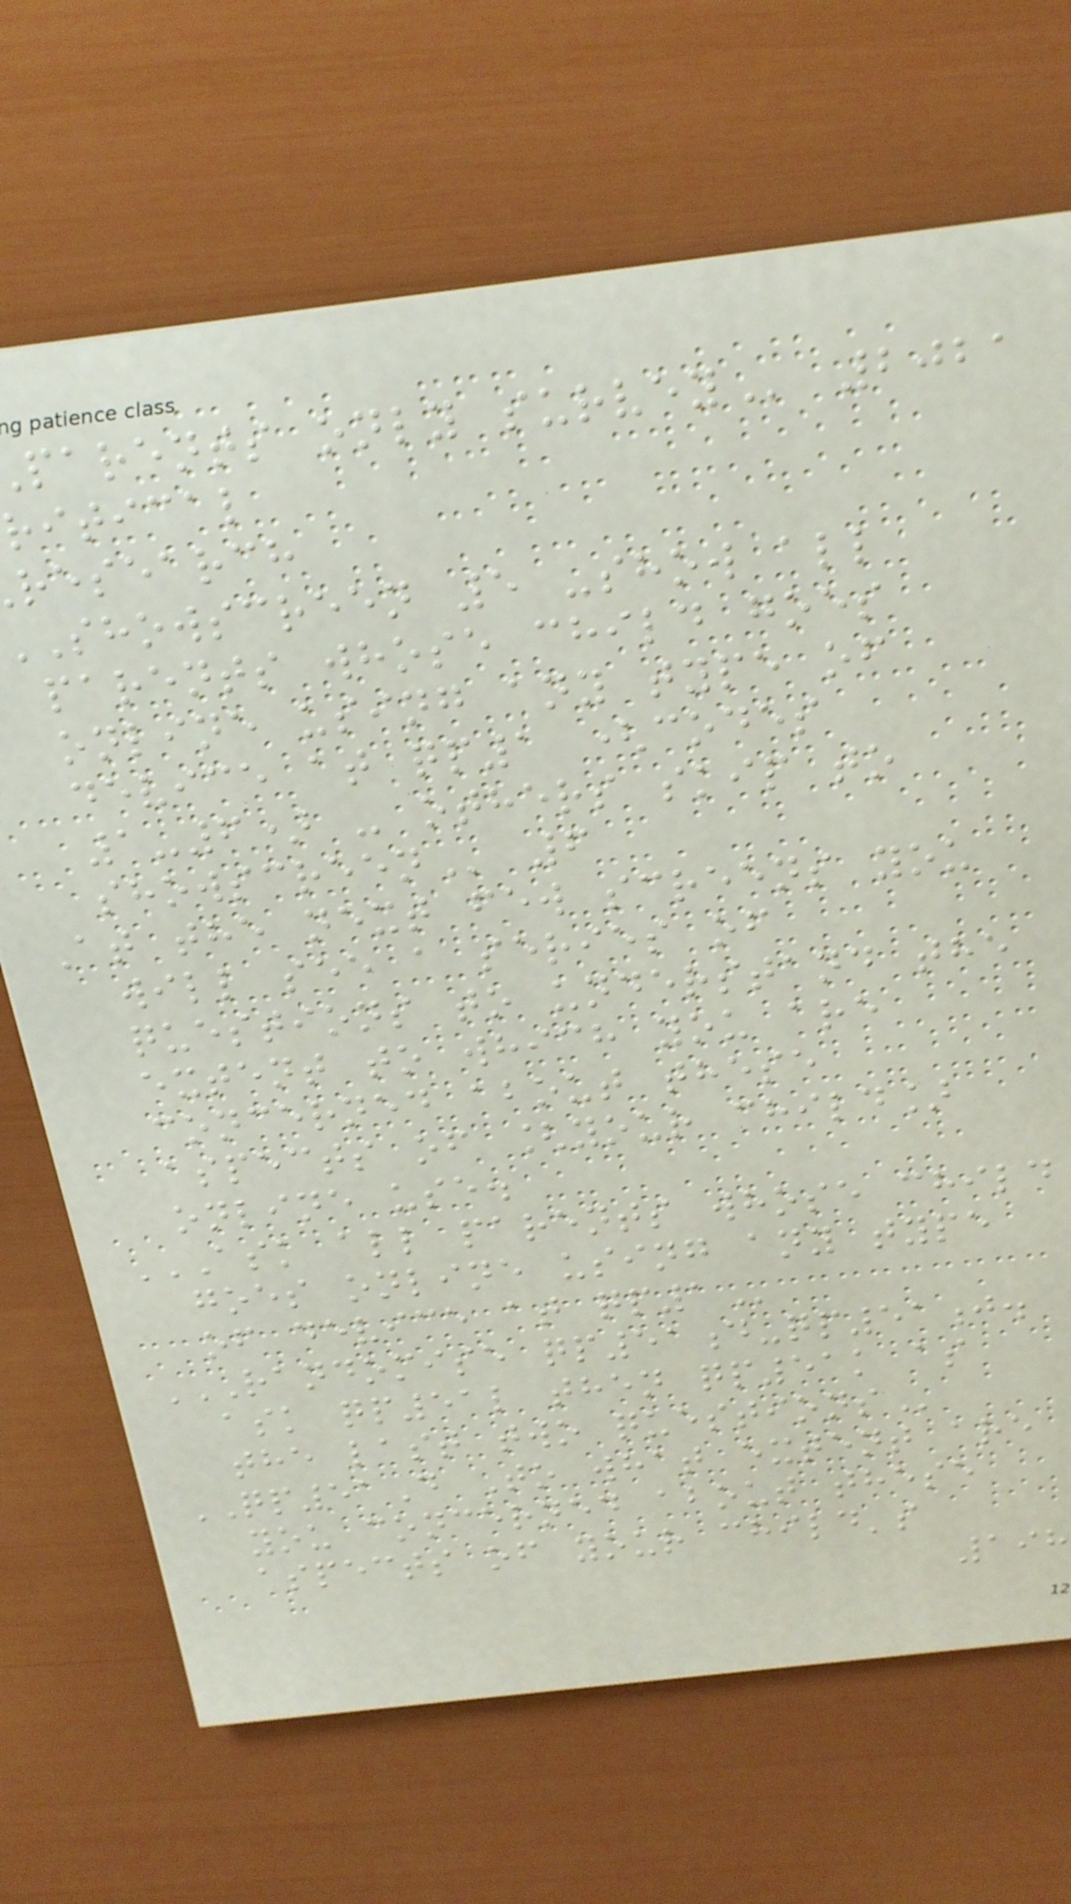parents only
ritical
research
showscreen 5 -show all
parents whose child goes
online using any type of
device at qp1 (codes
1-6) - others skip to
At the next few screens you
will see a series of
questions to understand the
extent to which you are
concerned about these
aspects of [your child]
online use.
ASK ALL PARENTS WHOSE CHILD
goes online using any type
of device at
RANDOMISE QP51D-QP51J.
ask qp51l then qp51k as
the last two
QP51D To what extent are
you concerned about these
aspects of your child's
198
